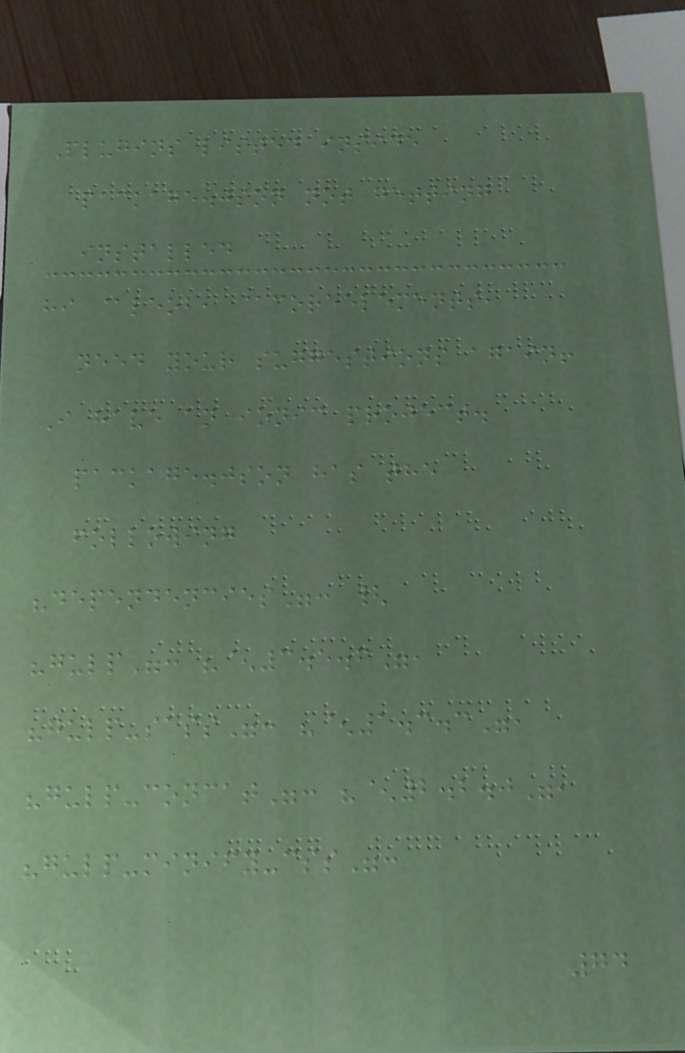Plugins listed inside
package.json not getting
installed
hi @leob, @coreelements,
need your suggestions again!
I have an ionic project.
package.json has the
following
"dependencies": {
"gulp": "^3.5.6",
"gulp-sass": "^1.3.3",
"gulp-concat": "^2.2.0",
"gulp-minify-css":
74
